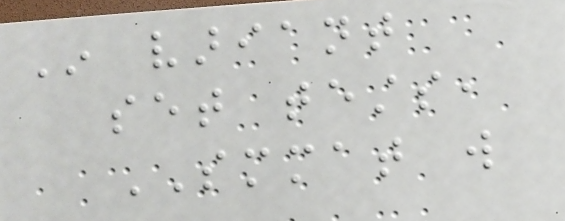In variant
set tests,
SMMAT will
